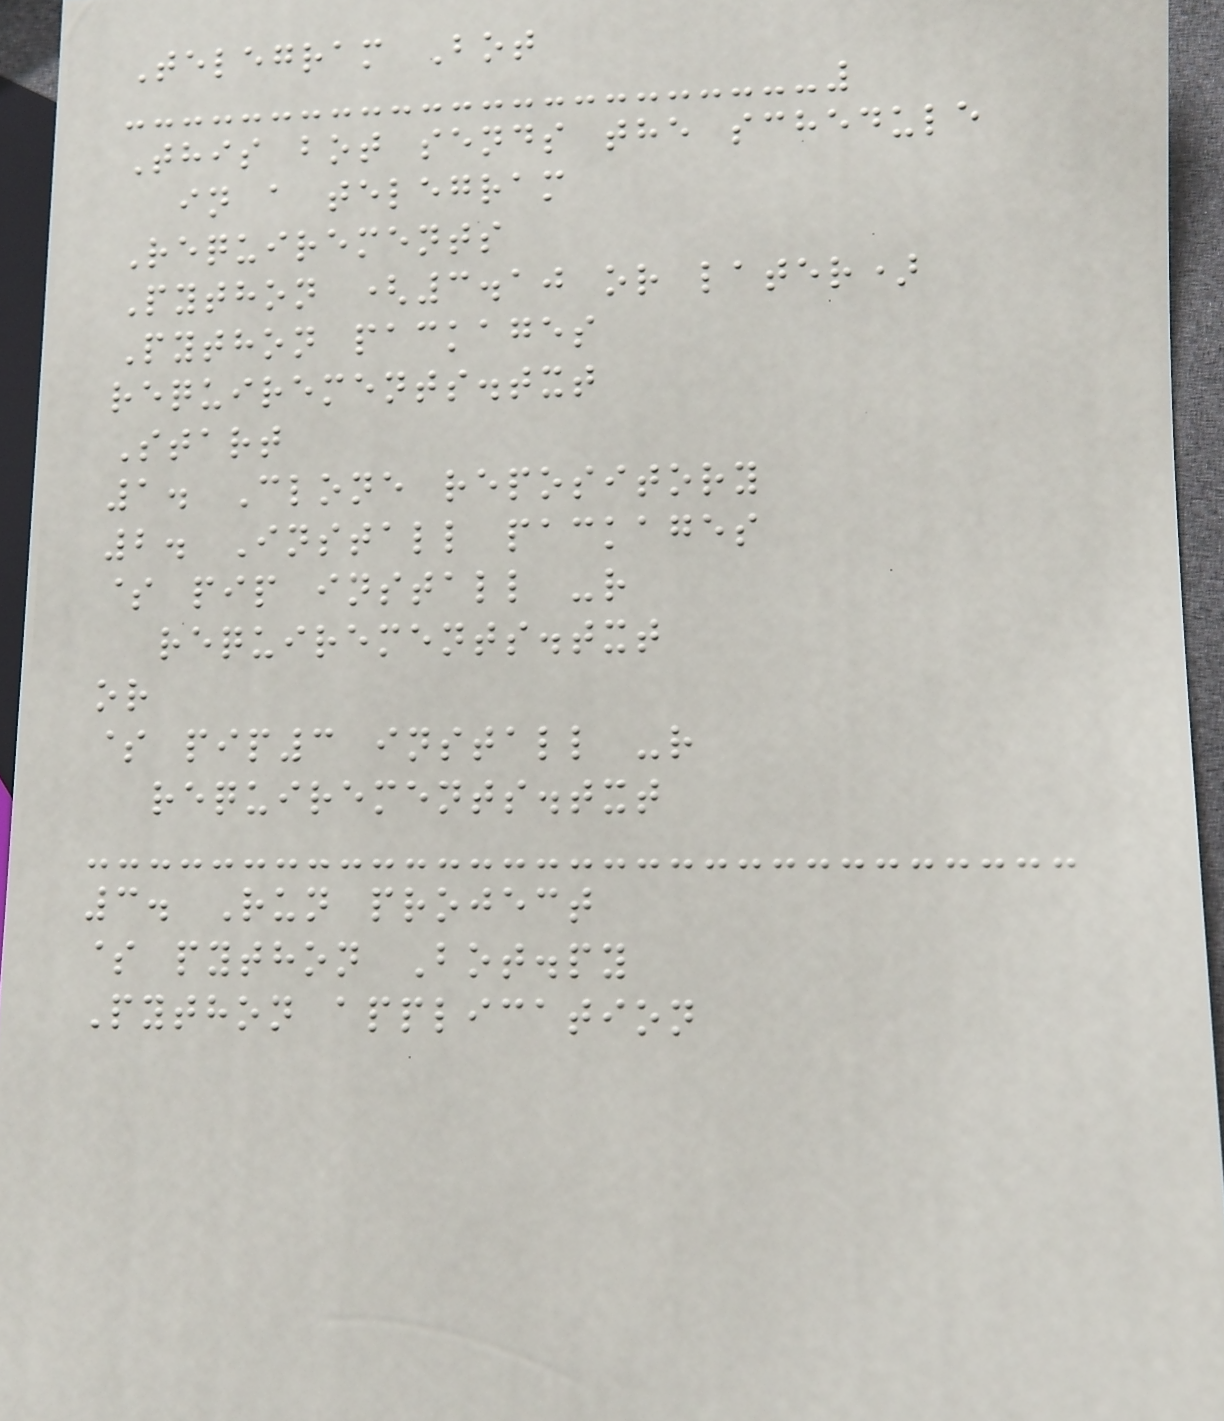Telegram Bot
This bot sends the schedule
in a telegram
Requirements
Python (3.10 or later)
Python packages
requirements.txt
Start
1. Clone repository
2. Install packages
$ pip install -r
requirements.txt
or
$ pip3 install -r
requirements.txt
3. Run project
$ python Bot.py
Python application
